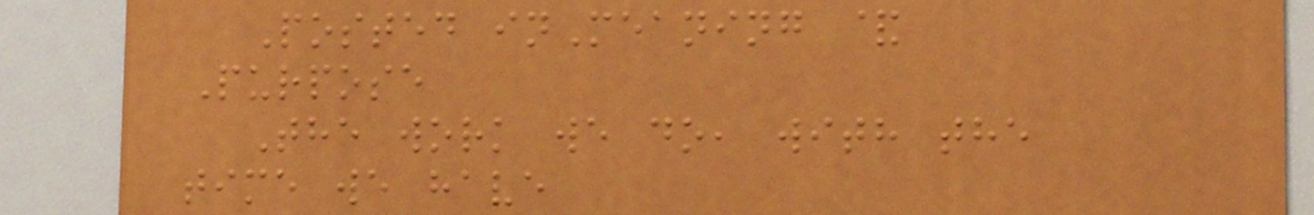Posted inMeaning &
Purpose
The work we do, with the
time we have
